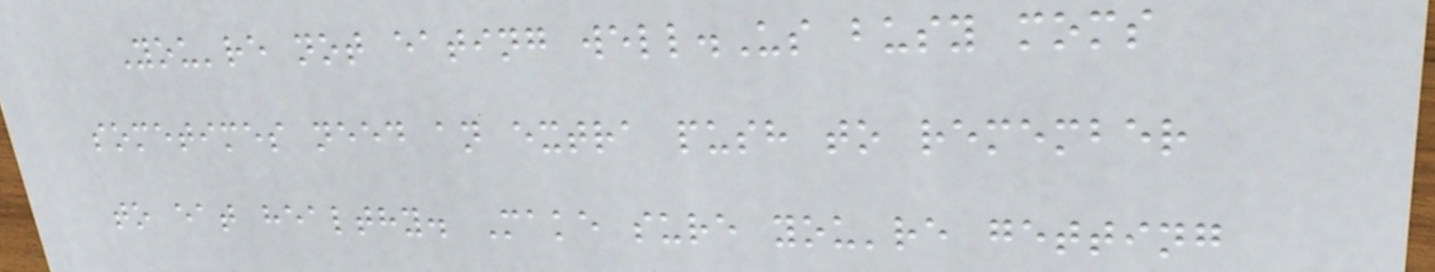You're not eating well.Us busy moms
sometimes need an extra push to remember
to eat healthy. Make sure you're getting
